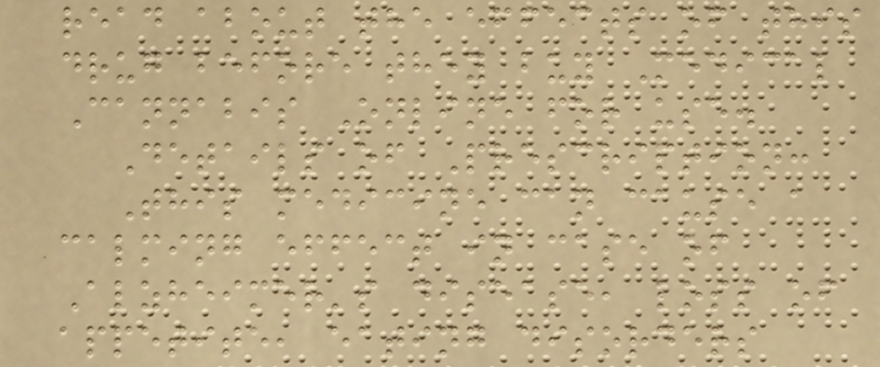read about the effects of this
drug before they buy Medical
Cannabis Online for use.
Details of Prescription:
This medicine can cause a
calming effect in case of
Alzheimer's disease, loss of
appetite, eating disorders
